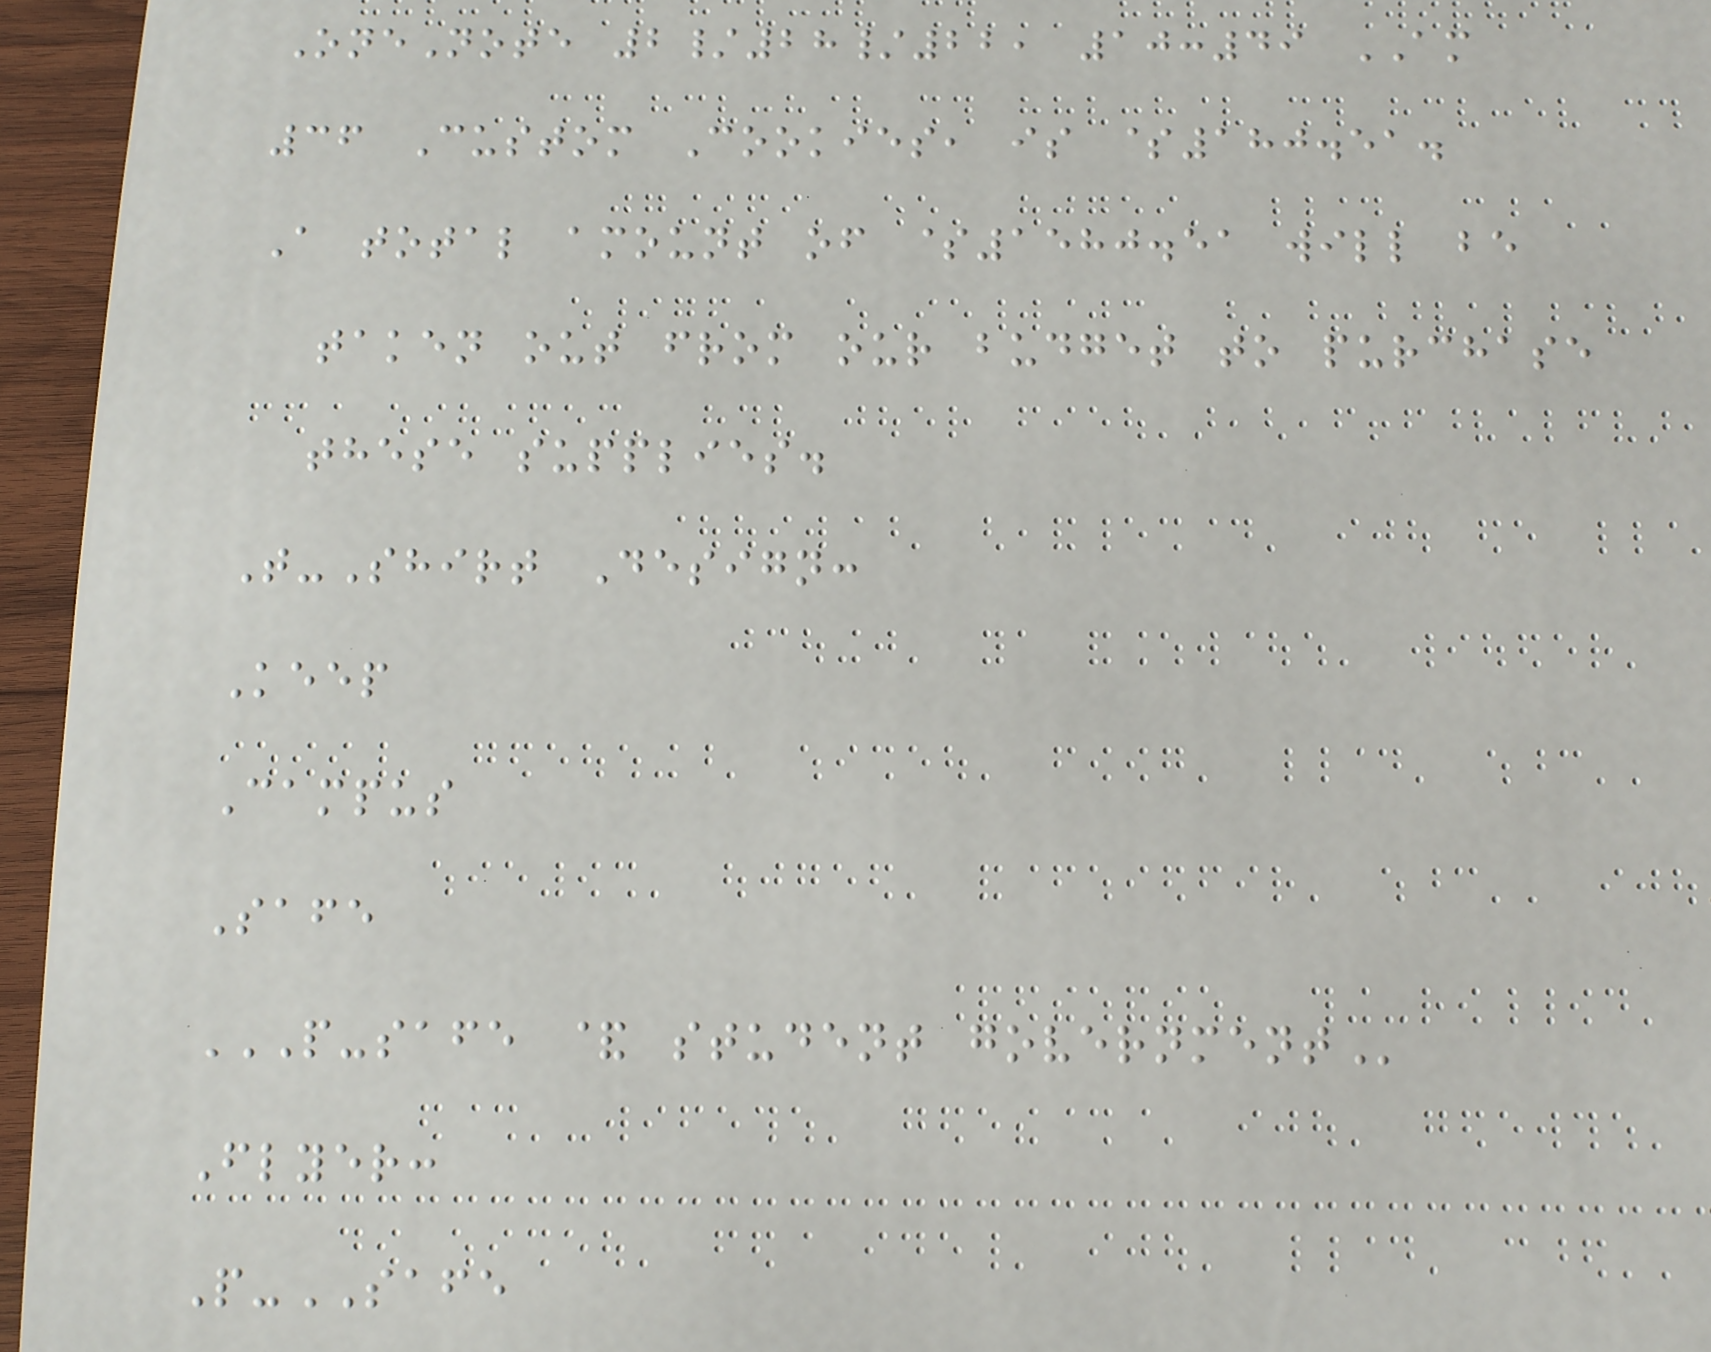OneNote 2/28/22, 10:49 AM
36 Custom Cookies, is $180.51.
A total amount of $1580.51 will be
taken out from our budget to purchase
these supplies.
T-Shirt Design:
Keep
Campus
Safe
P-SAFE & STUDENT GOVERNMENT
Flyer:
P-SAFE
